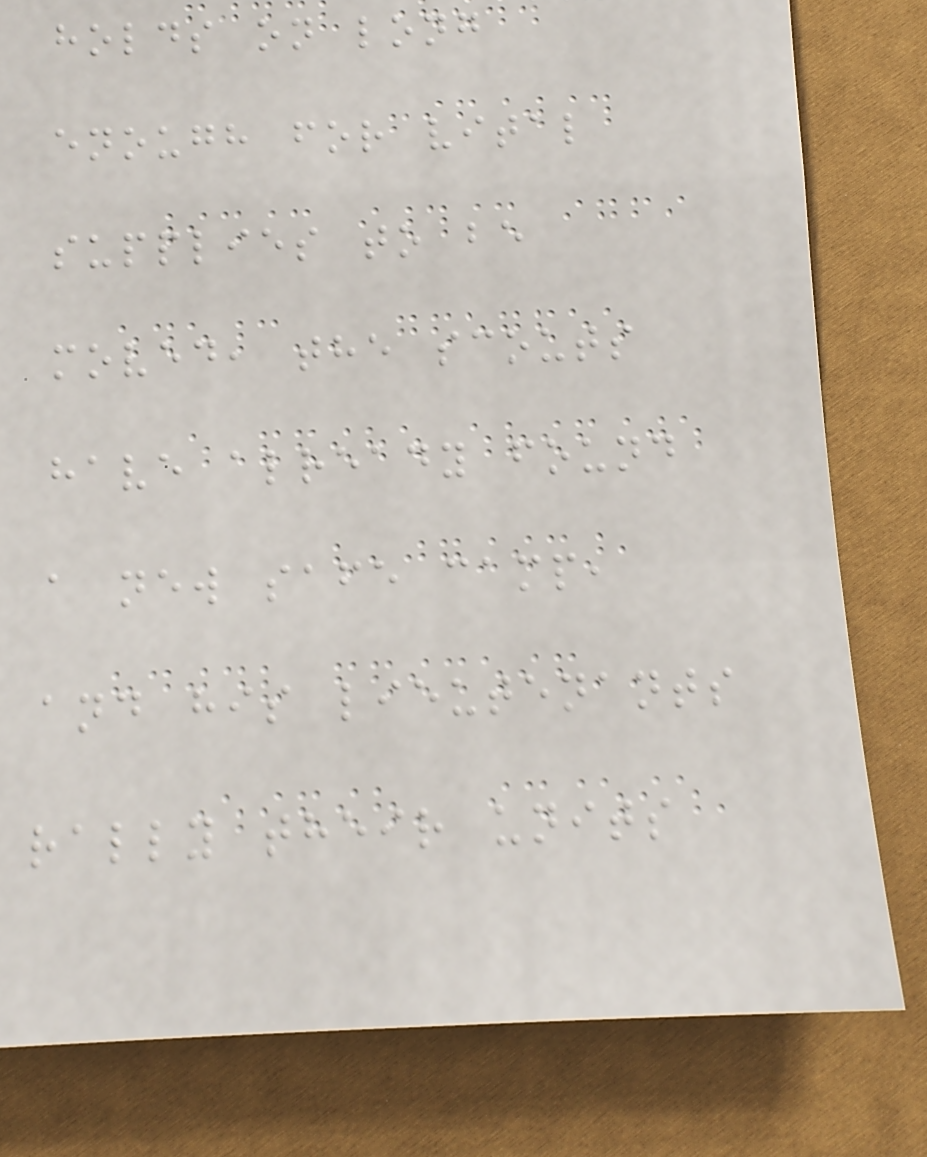holds on long
enough for vital
supplies to be
moved, the scouts
have already found
a new safe camp,
and his lieutenants
rally their units
